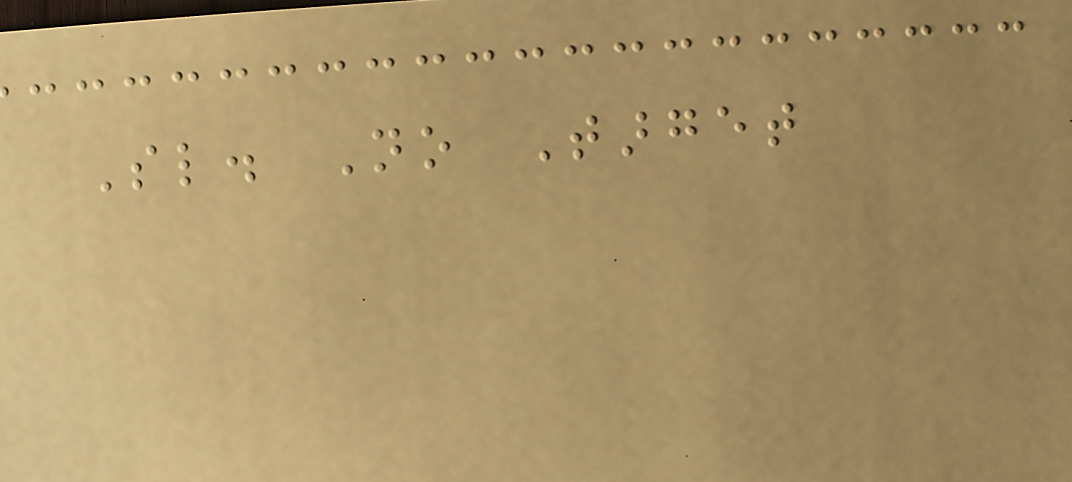Sl. No Target
